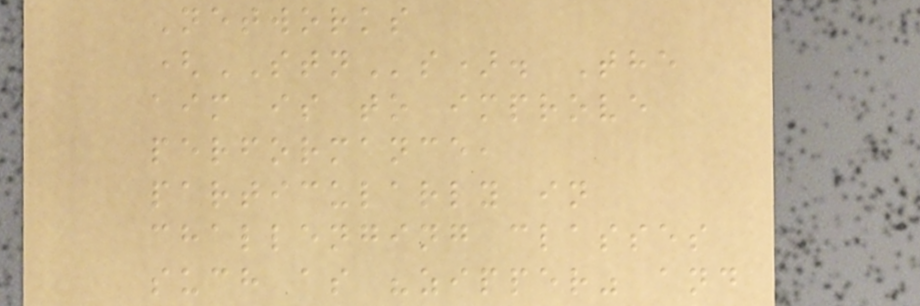Networks
(STNs). The
aim is to improve
performance,
particularly in
challenging classes
such as "zipper" and
